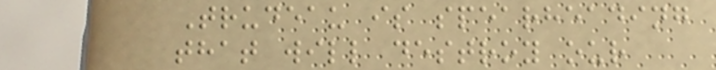Trudeau is spearheading
that will destroy our
